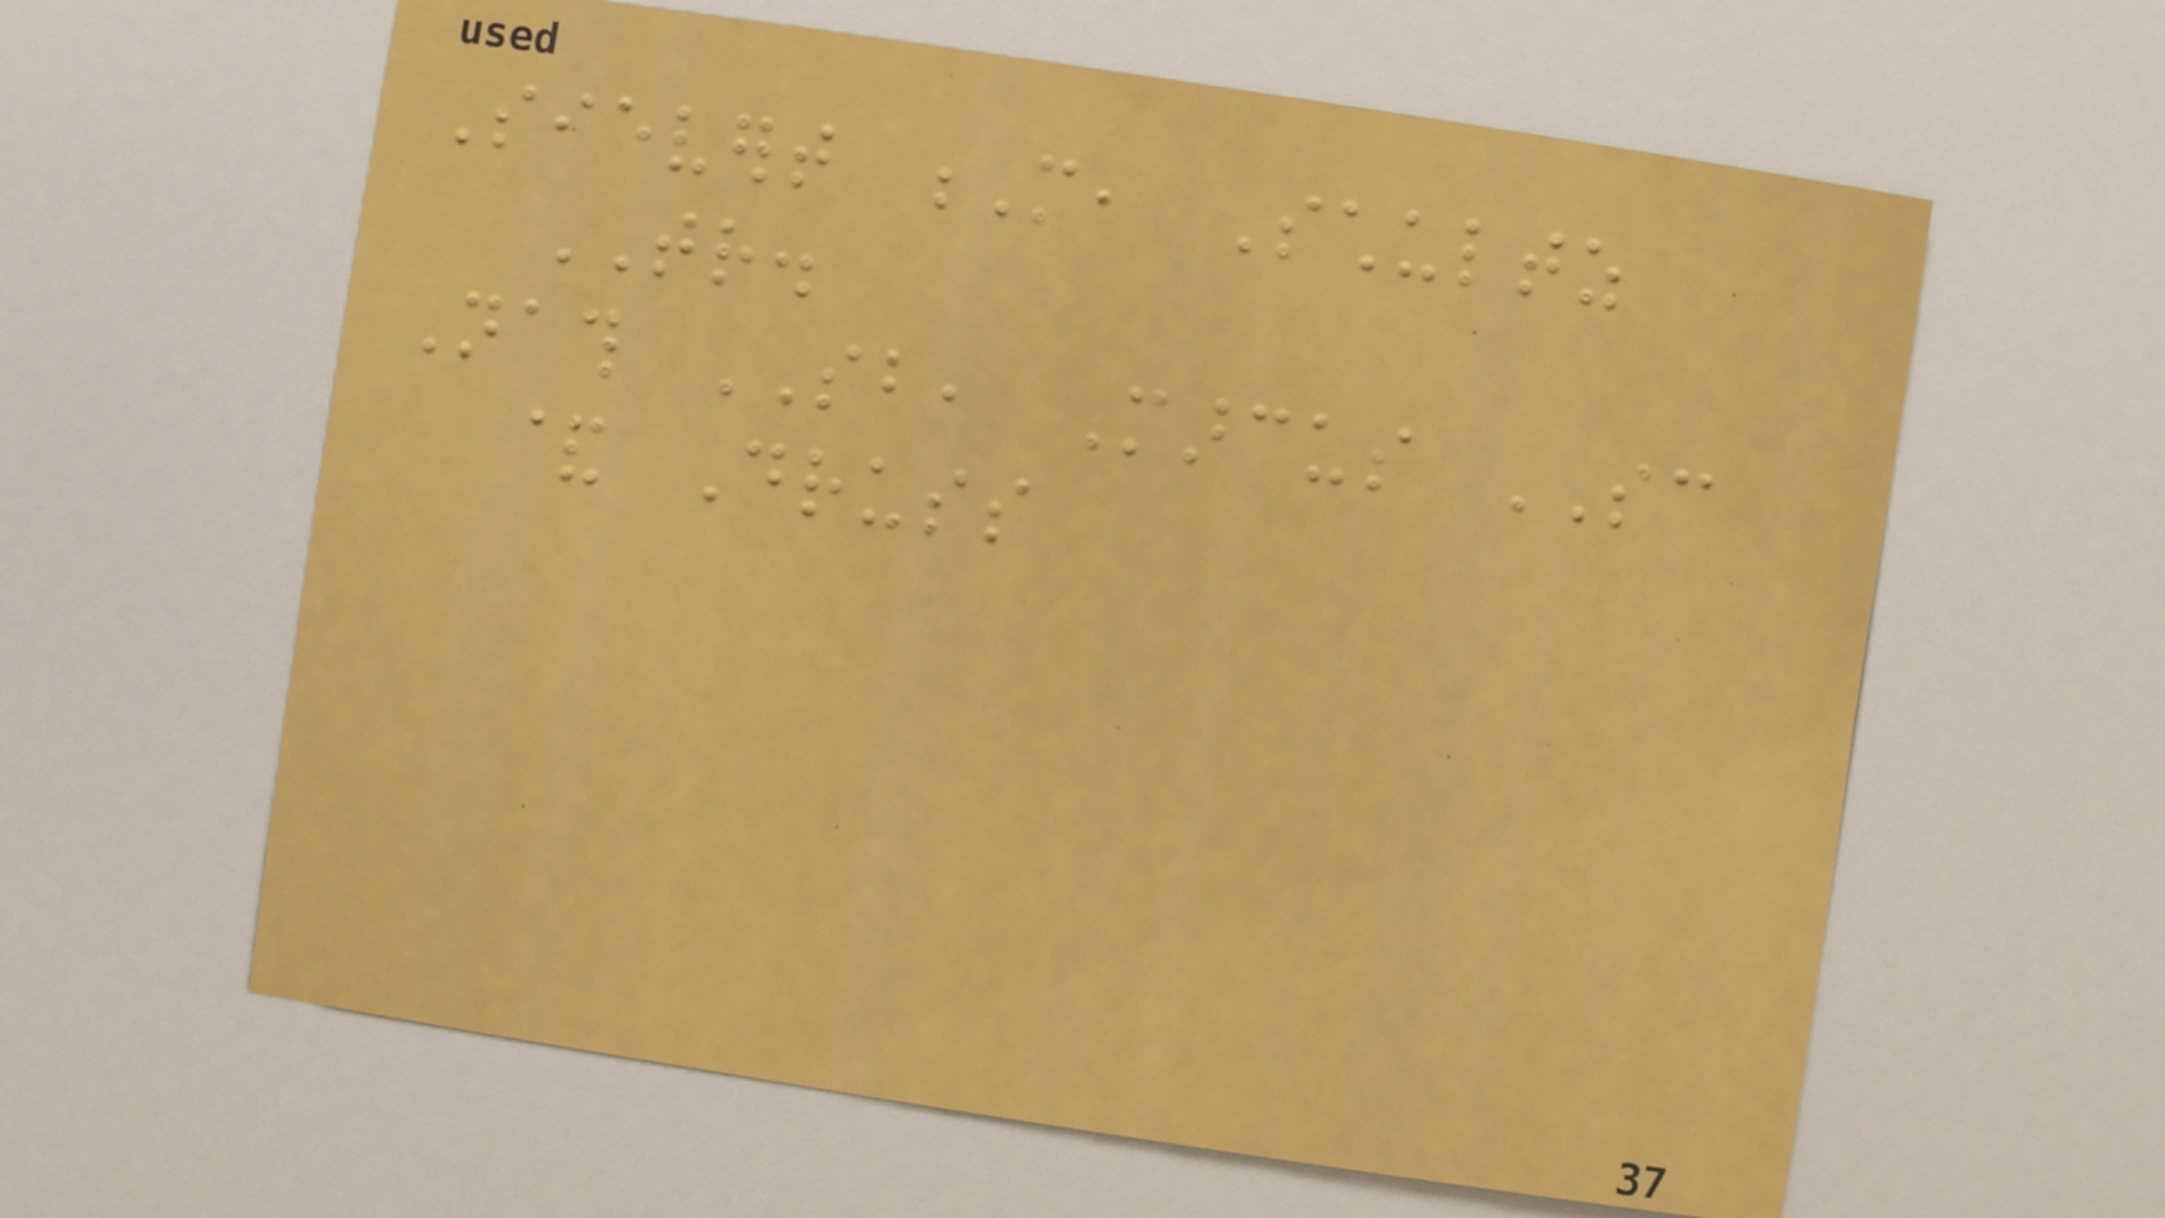Sievert M, Schultz
TR.
Nath SB, Marcus SC
& Druss
